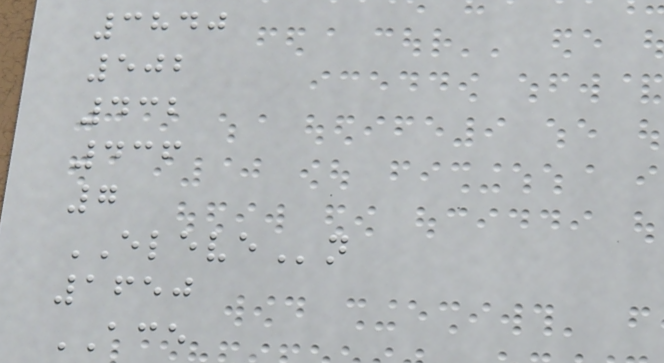3840
502
432
436
7
ELEVEn
1650
ACE
